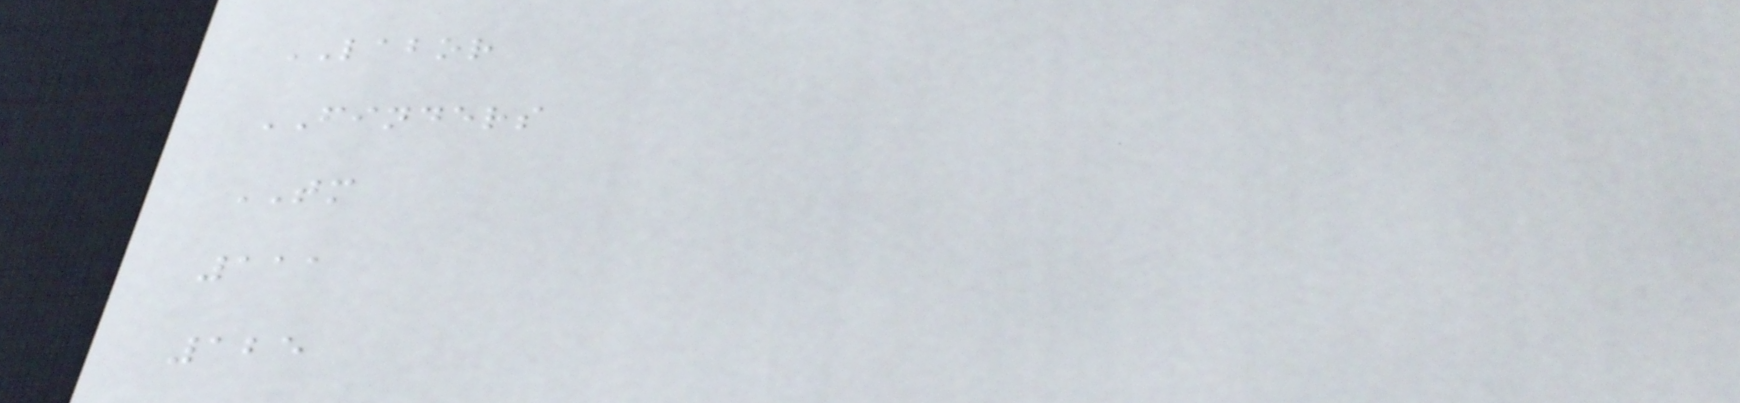LABOR
FINDERS
TM
111
125
